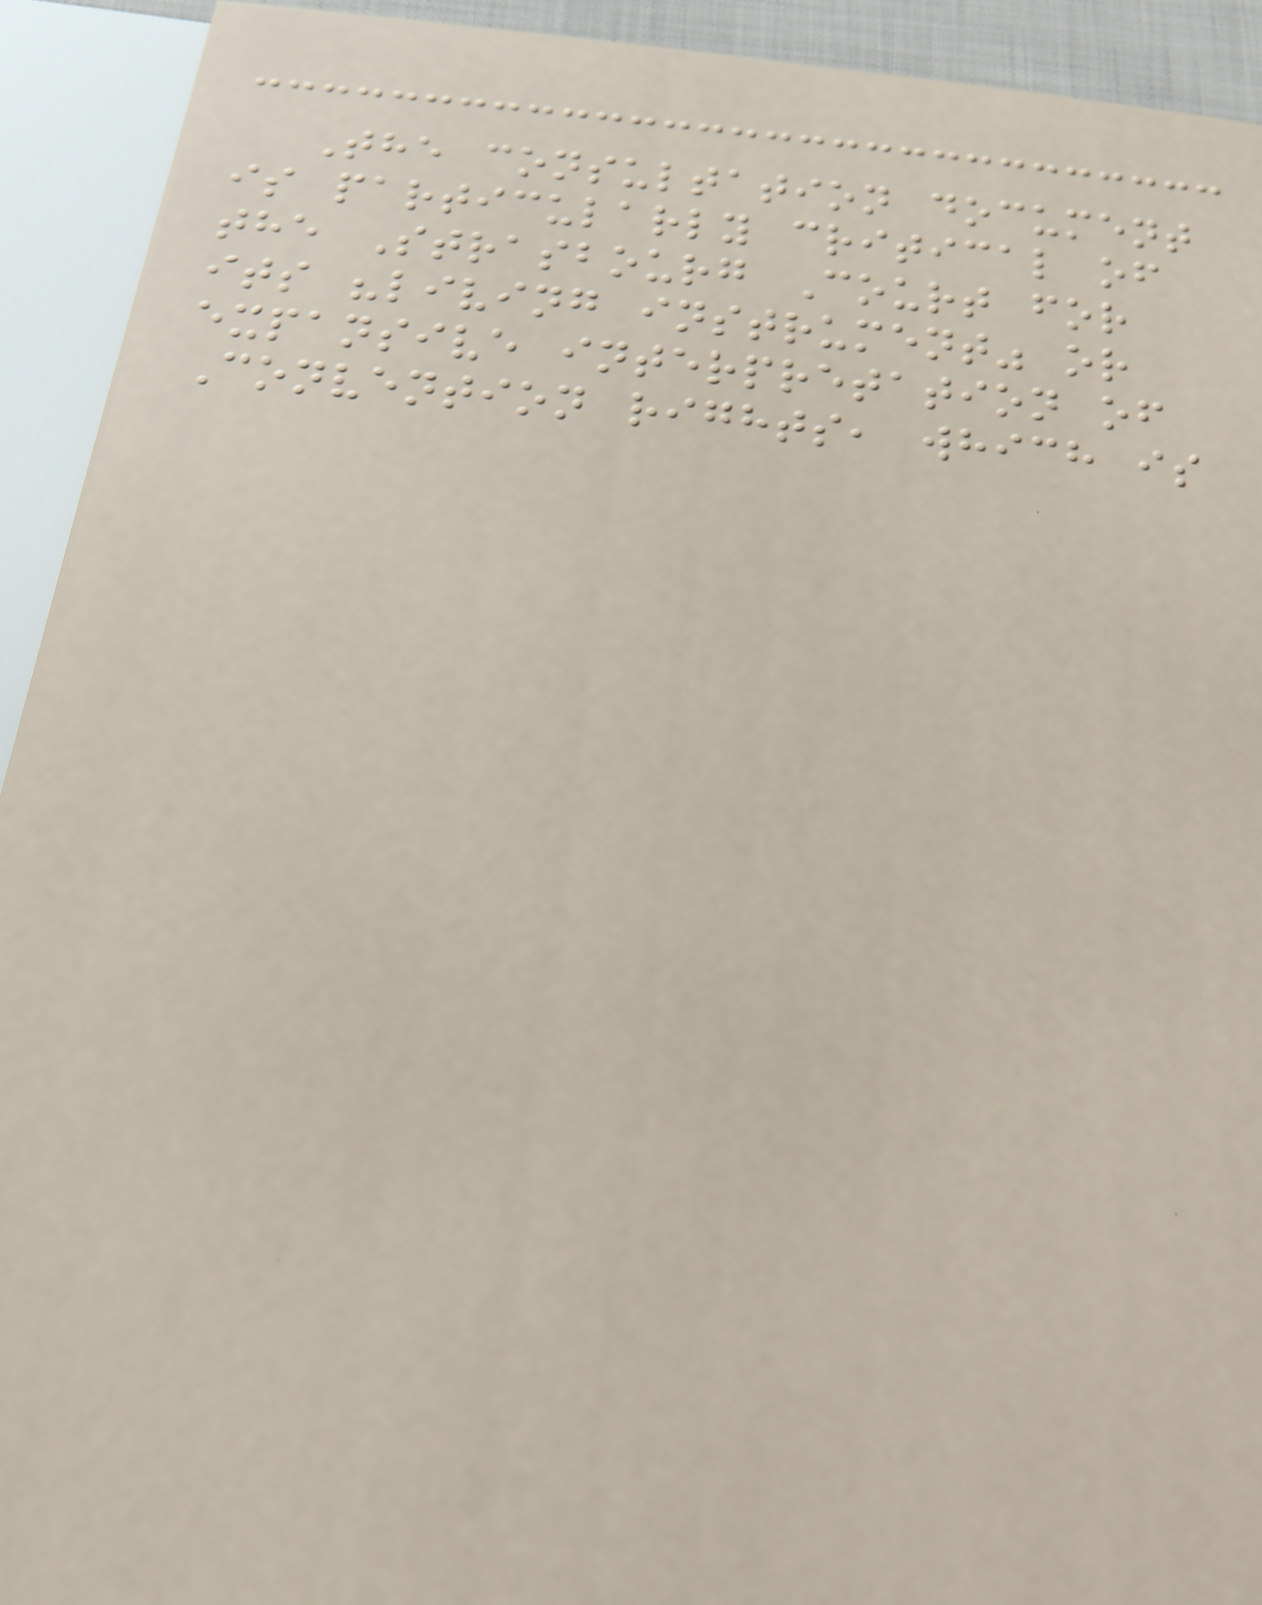The consultation document
is particularly critical of
the Strasbourg Court for
its "living instrument" or
expansive interpretation of
Convention rights, which is
